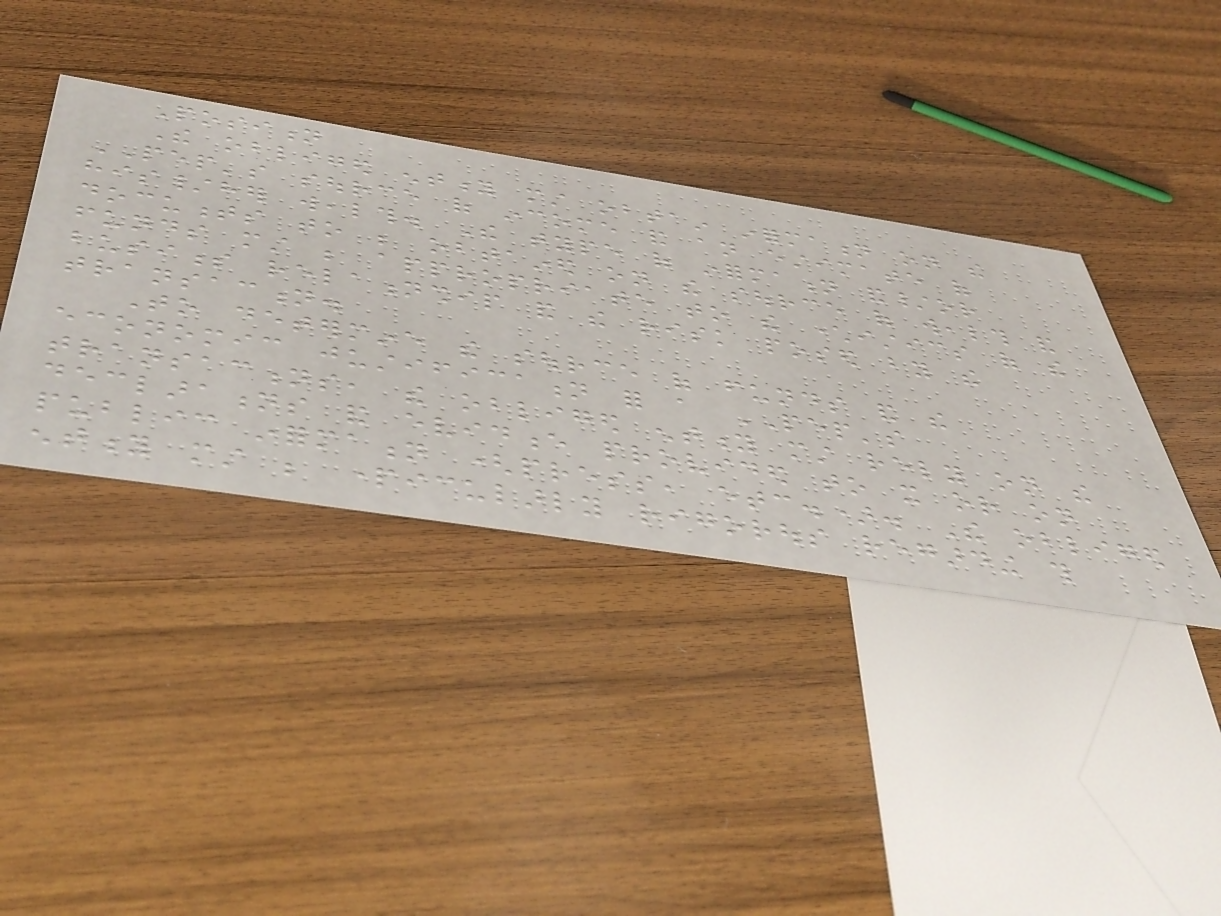Position
The obliged entity must obtain information on the
PEP's source of income and an estimate of
his/her wealth. The type of information and/or
documents to be obtained on the source of wealth and
funds must be appropriate to the characteristics of the
business relationship and the risk posed by the
transaction.
To determine the source of funds and the
economic justification for a PEP's
transactions, the obliged entity must rely on the
declarations and evidence provided to it or on
public information (press, etc.). The obliged
entity must be particularly rigorous regarding this
